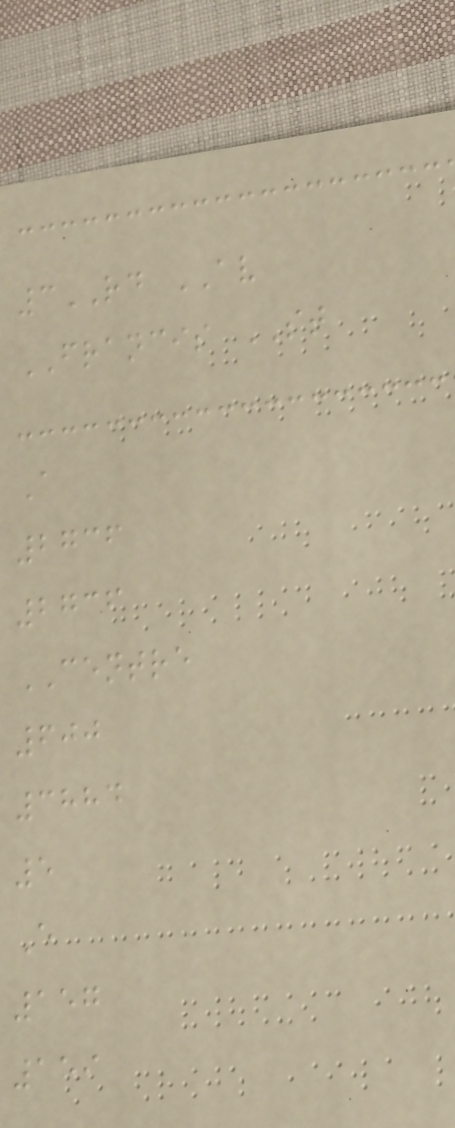3RD AV
FRANCIS ST
A
2736
2736
CENTRE
600
3884
5
E
157
159
